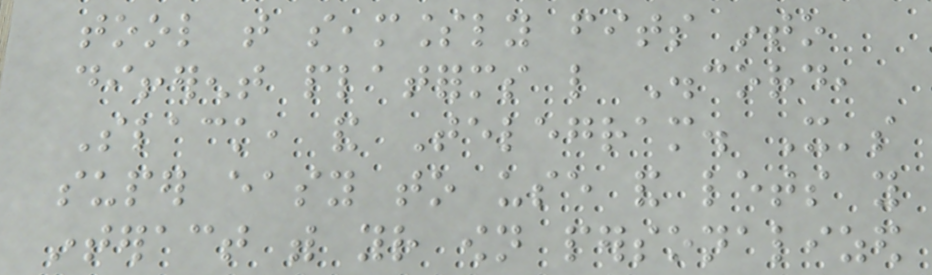tool that seamlessly fits into
different platforms like Discord,
Slack, and Telegram. It's
super easy to use and lets you
interact with your own personalized
